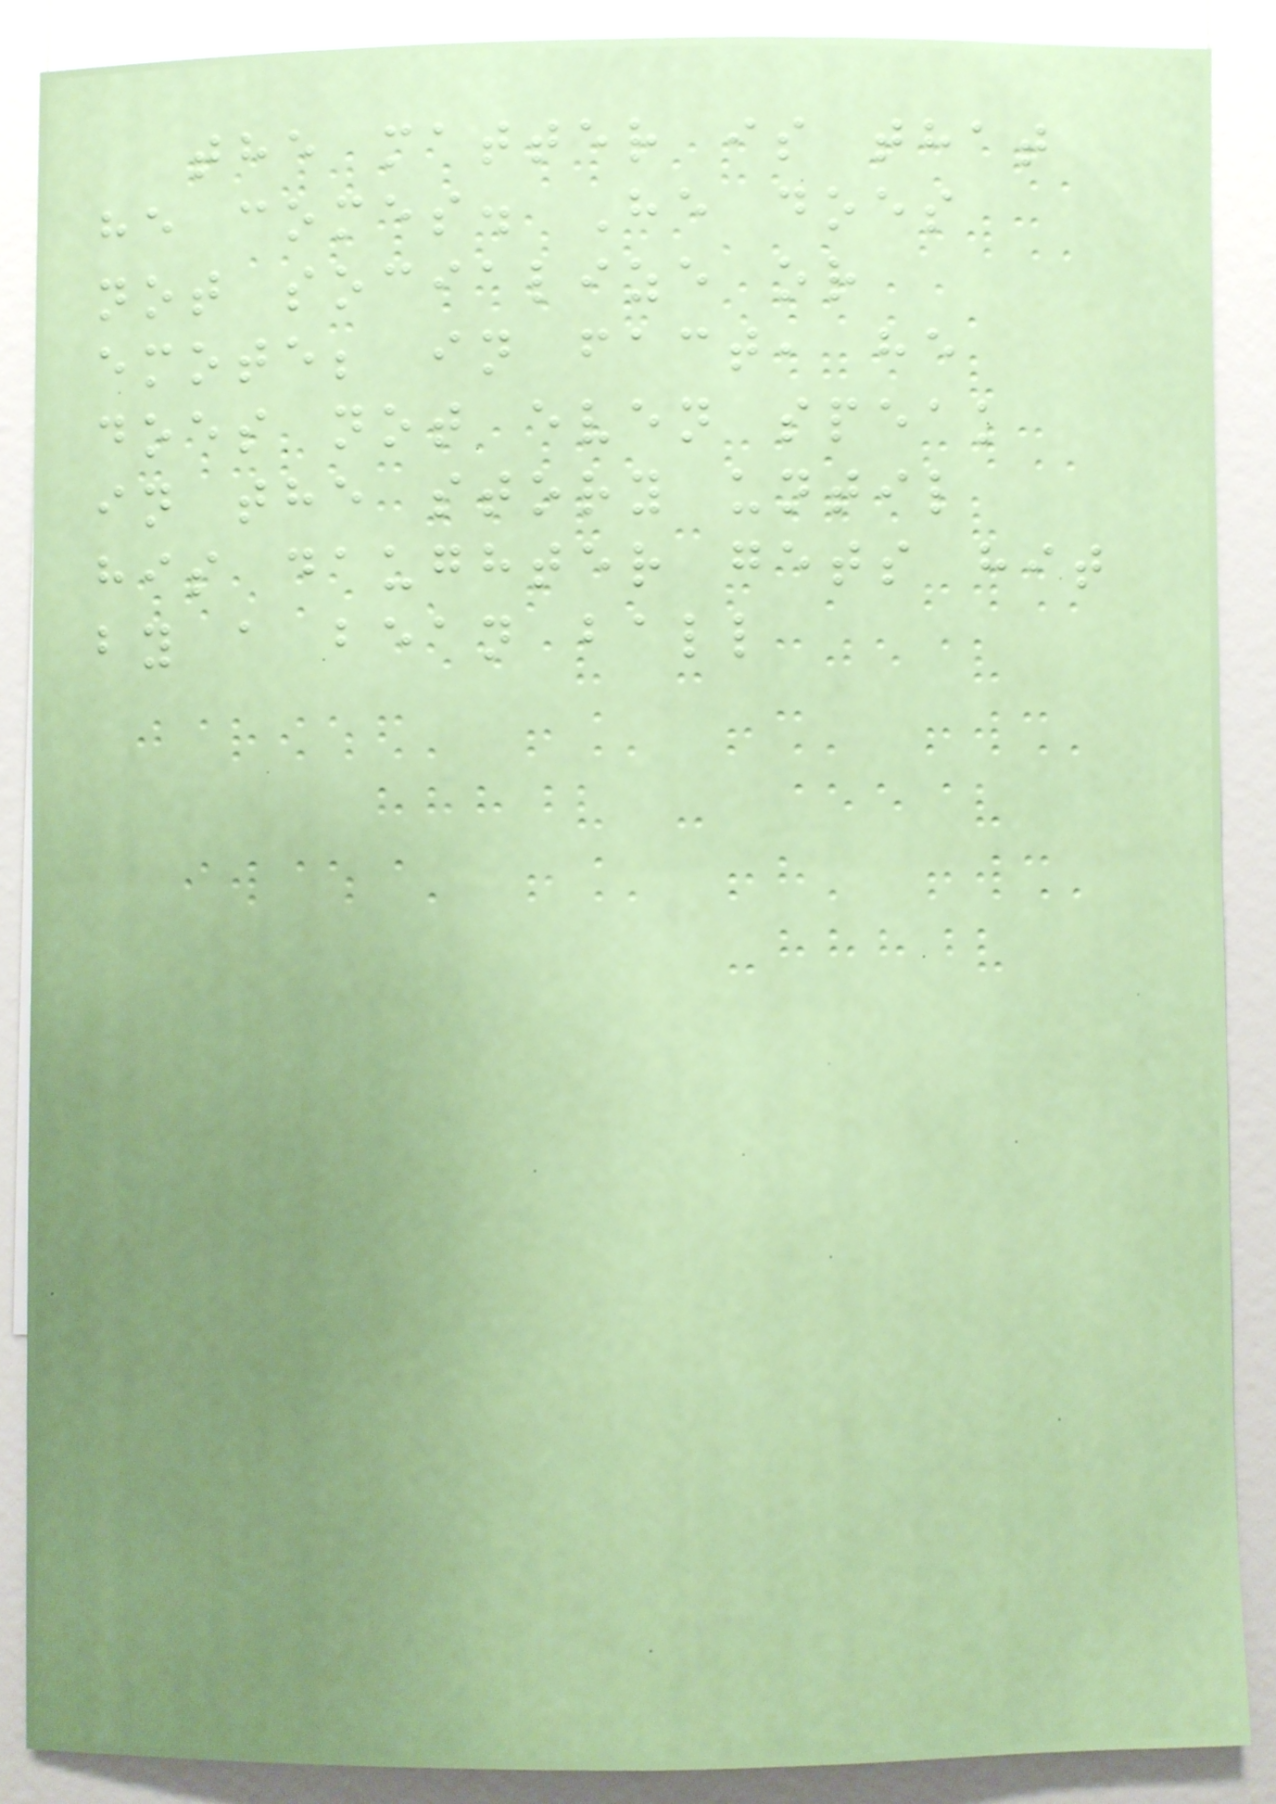the matter is that
he comes. He does
not socialize or
emote; in fact, he
does not even speak
in the story until
his daughter gets hit
by a bean ball
